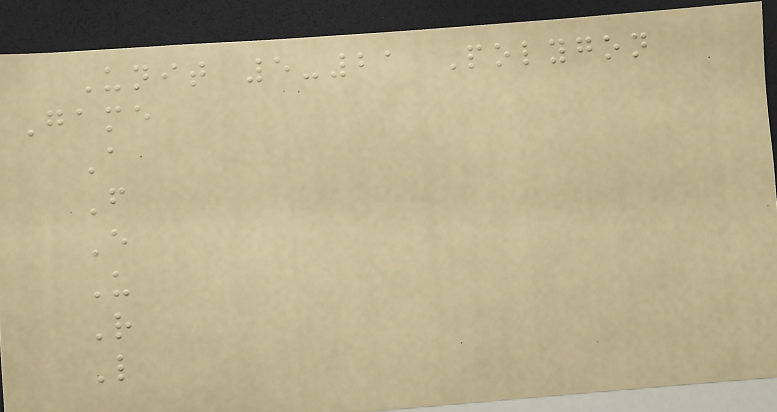Unit 5-21 Polygon
Game
A
F
E
U
R
L
